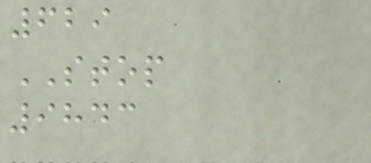629
STOP
9843
